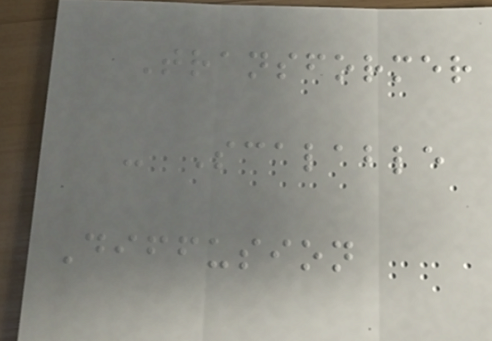Transformer
- Scalable
Diffusion
